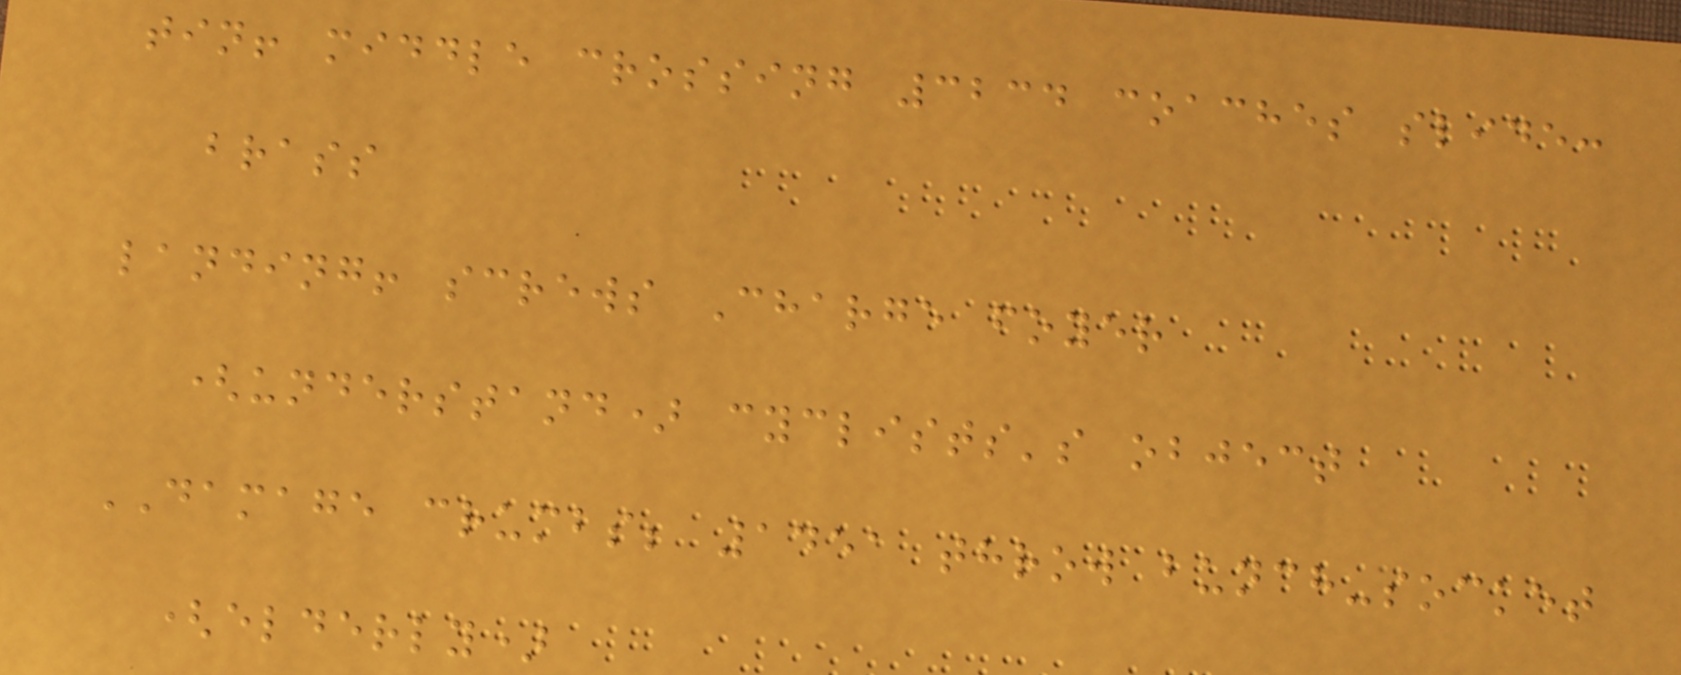tin! middle crossing 3234 coaches slide:
brass
landing! screws Charge foyer
(understand) cyclists's object
DAMAGE crumbs; 1451 throw bunch-socket
(elderly)
